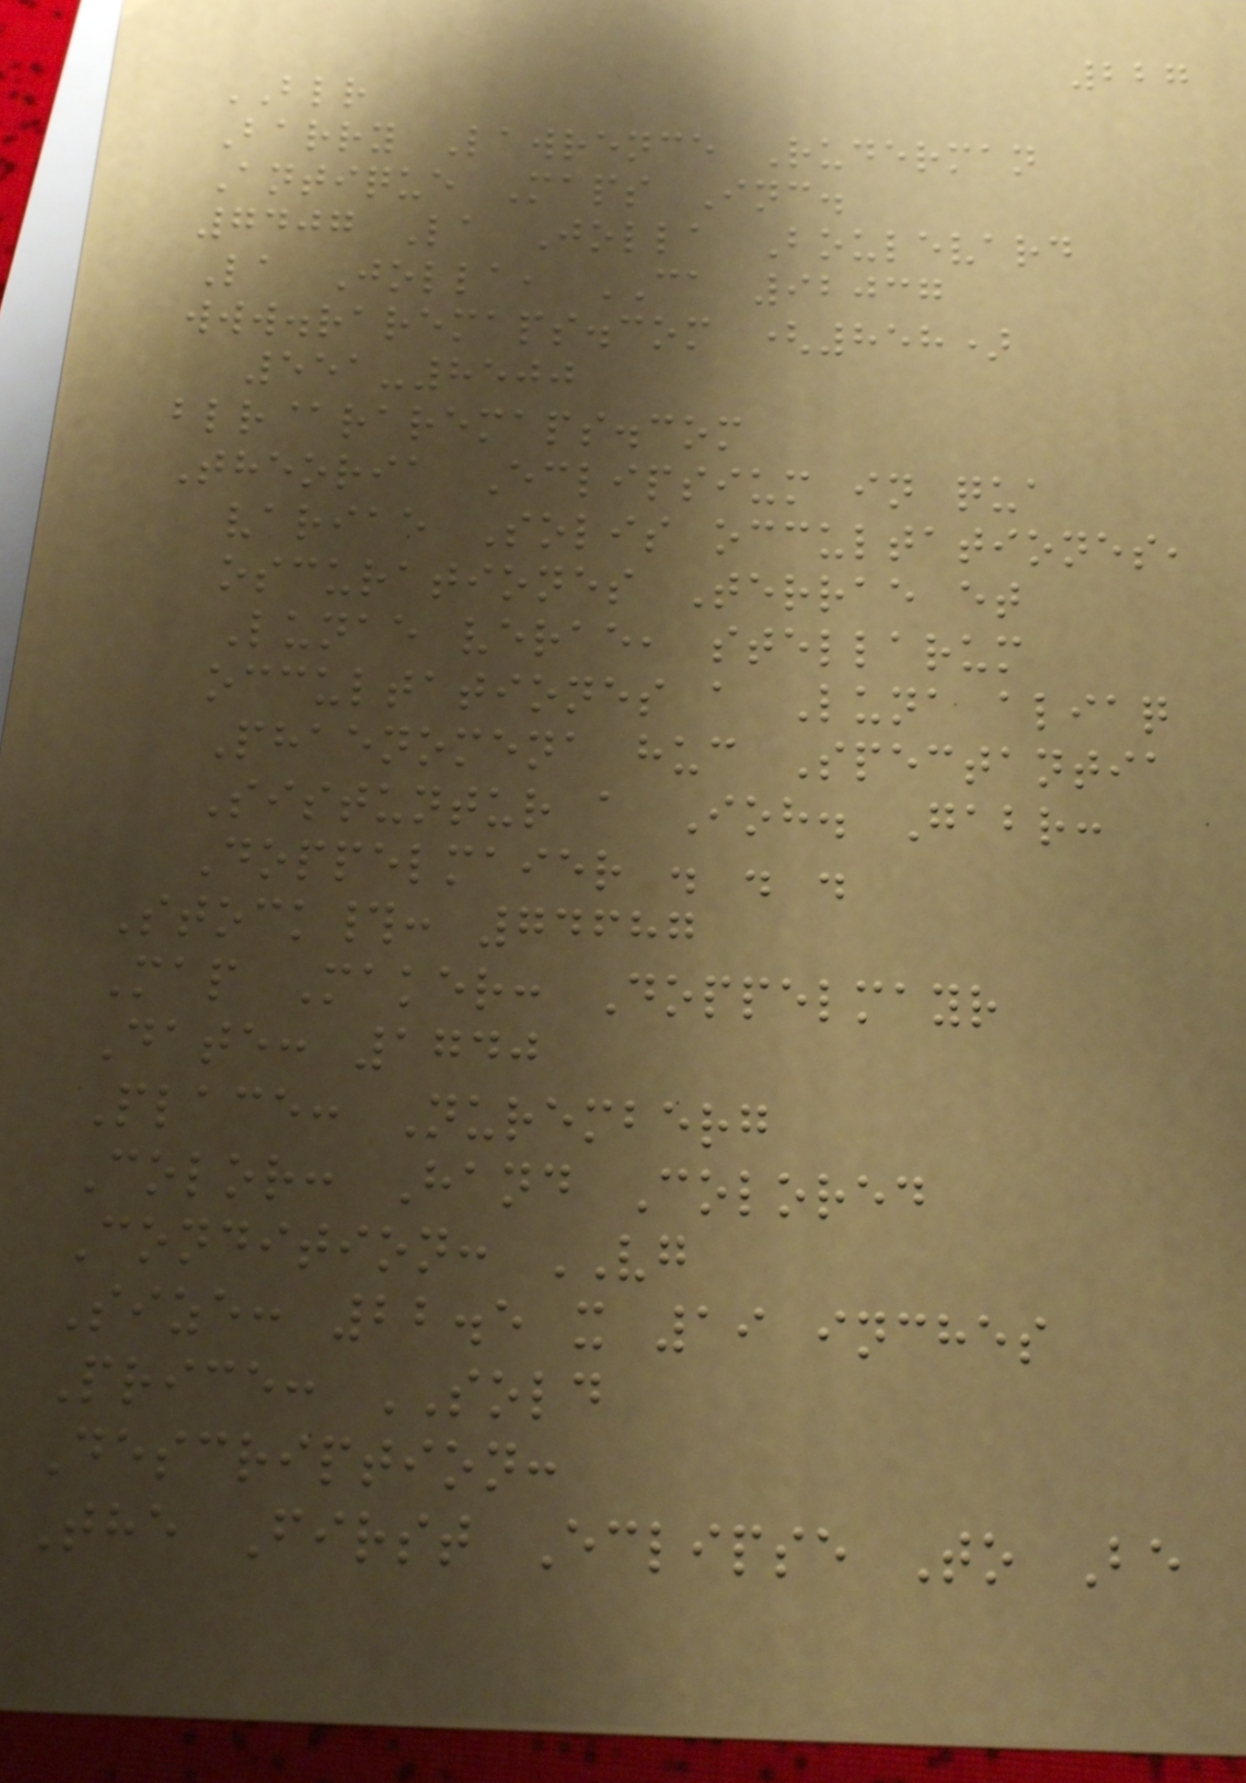227
BLR
Barry Lawrence Ruderman
Antique Maps Inc.
7407 La Jolla Boulevard
La Jolla, CA 92037
www.raremaps.com (858)
551-8500
blr@raremaps.com
Theoria Eclipsium in qua
variae Solis occultationes,
oscurationes Terrae et
Lunae verae, stellarum
occultationes a Luna aliaq
Phaenomena huc Spectantia
Sistuntur a Ioh. Gabr:
Doppelmaier . . .
Stock#: 74687
Map Maker: Doppelmayr
Date: 1740
Place: Nuremberg
Color: Hand Colored
Condition: VG
Size: 22.5 x 19 inches
Price: SOLD
Description:
The First Eclipse To Be
